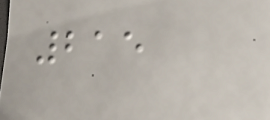215
